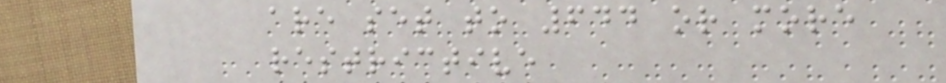are set to 644 or more
restrictive
